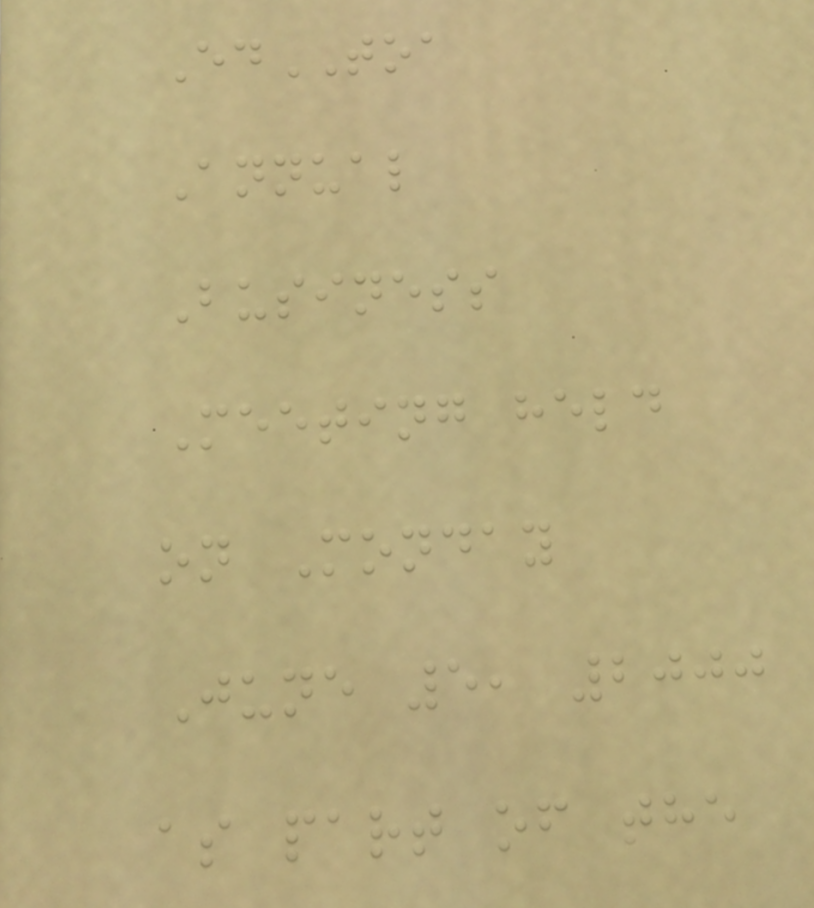EdTOA
Annual
Business
Meeting held
on Monday
June 5, 2000
as part of the
